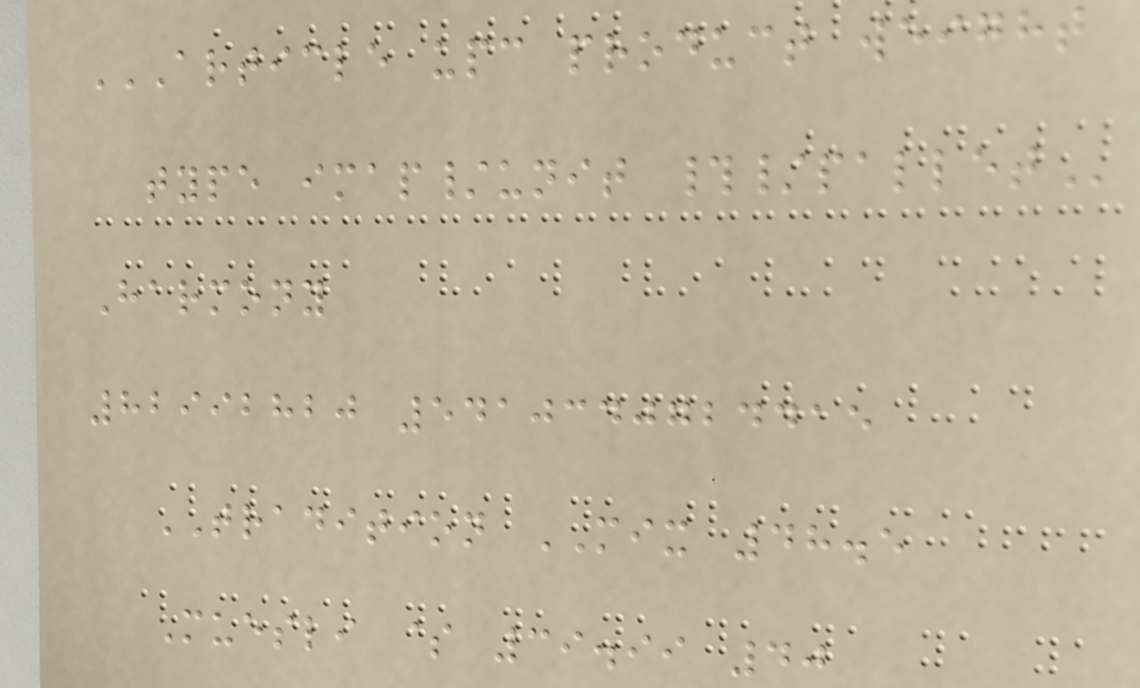ARTICLE UPC PRODUCT WEIGHT
TYPE IMAP/UNIT #/PALLET
Harmony
82992820 5410340724415
TRADITION MIX 48.5
Muesli $ 39.99 40
